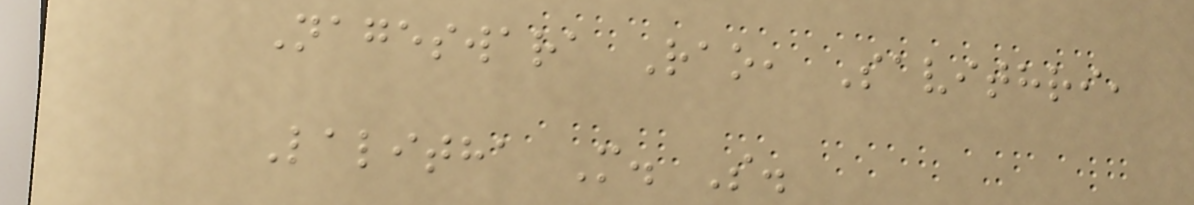Nageswara Rao, Savithri,
Lalitha M. S.
